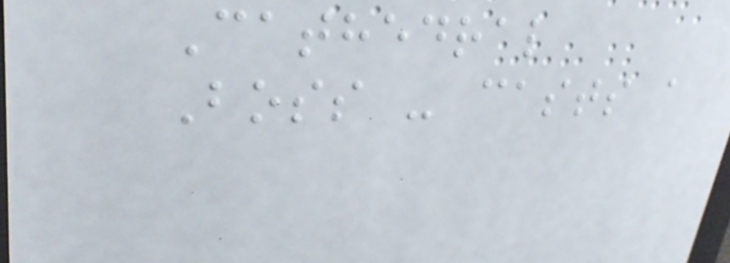Cathedral
Boss - casts a
